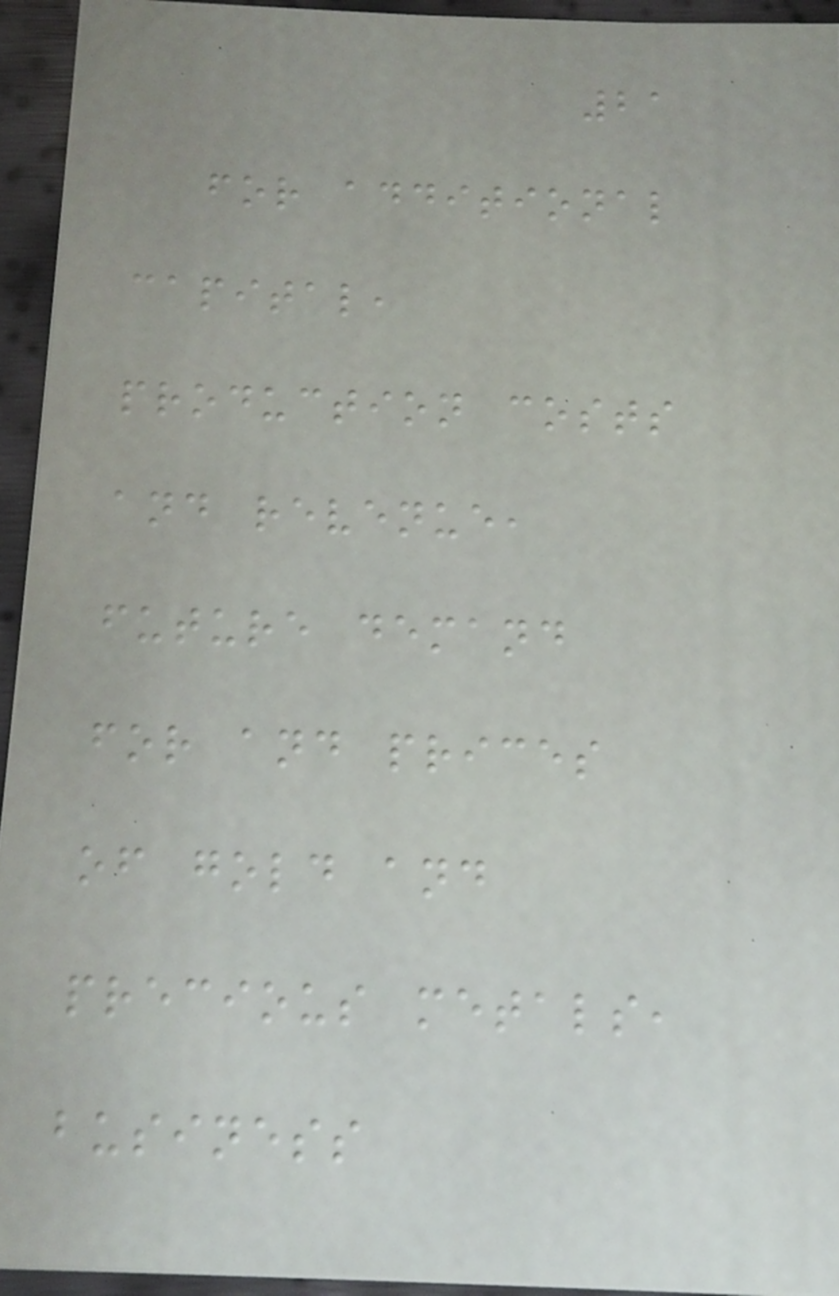21
for additional
capital,
production costs
and revenue,
future demand
for and prices
of gold and
precious metals,
business
